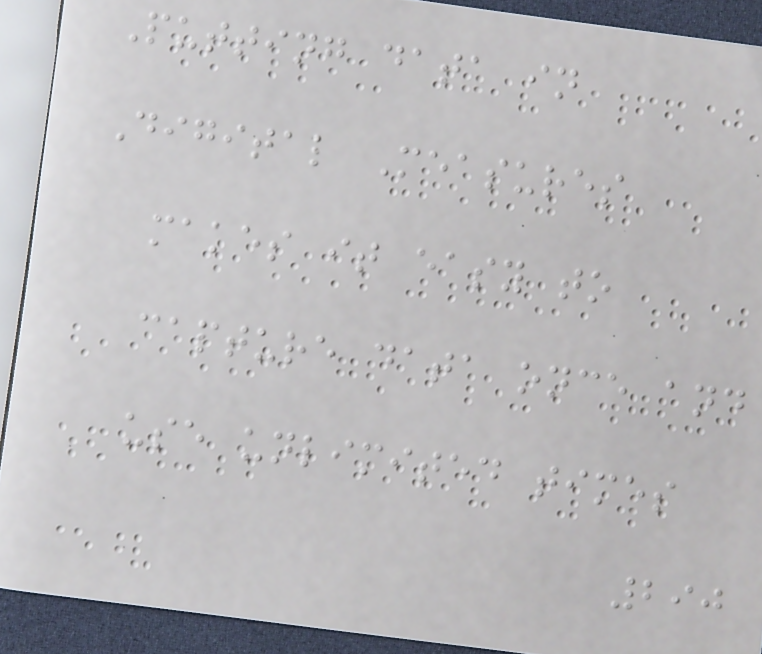Putting data in
Digital Measures
makes it easy to
capture data once and
use unlimited times
290
